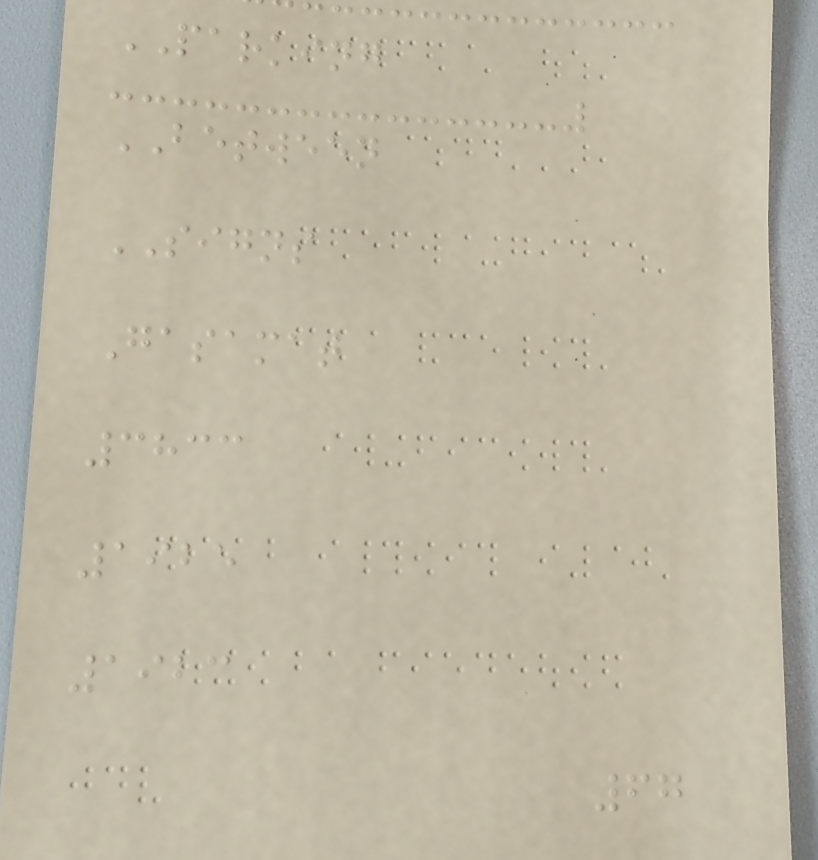PARKING
BETWEEN
SIGNS
Gasamat
3833
1925
1923
67
